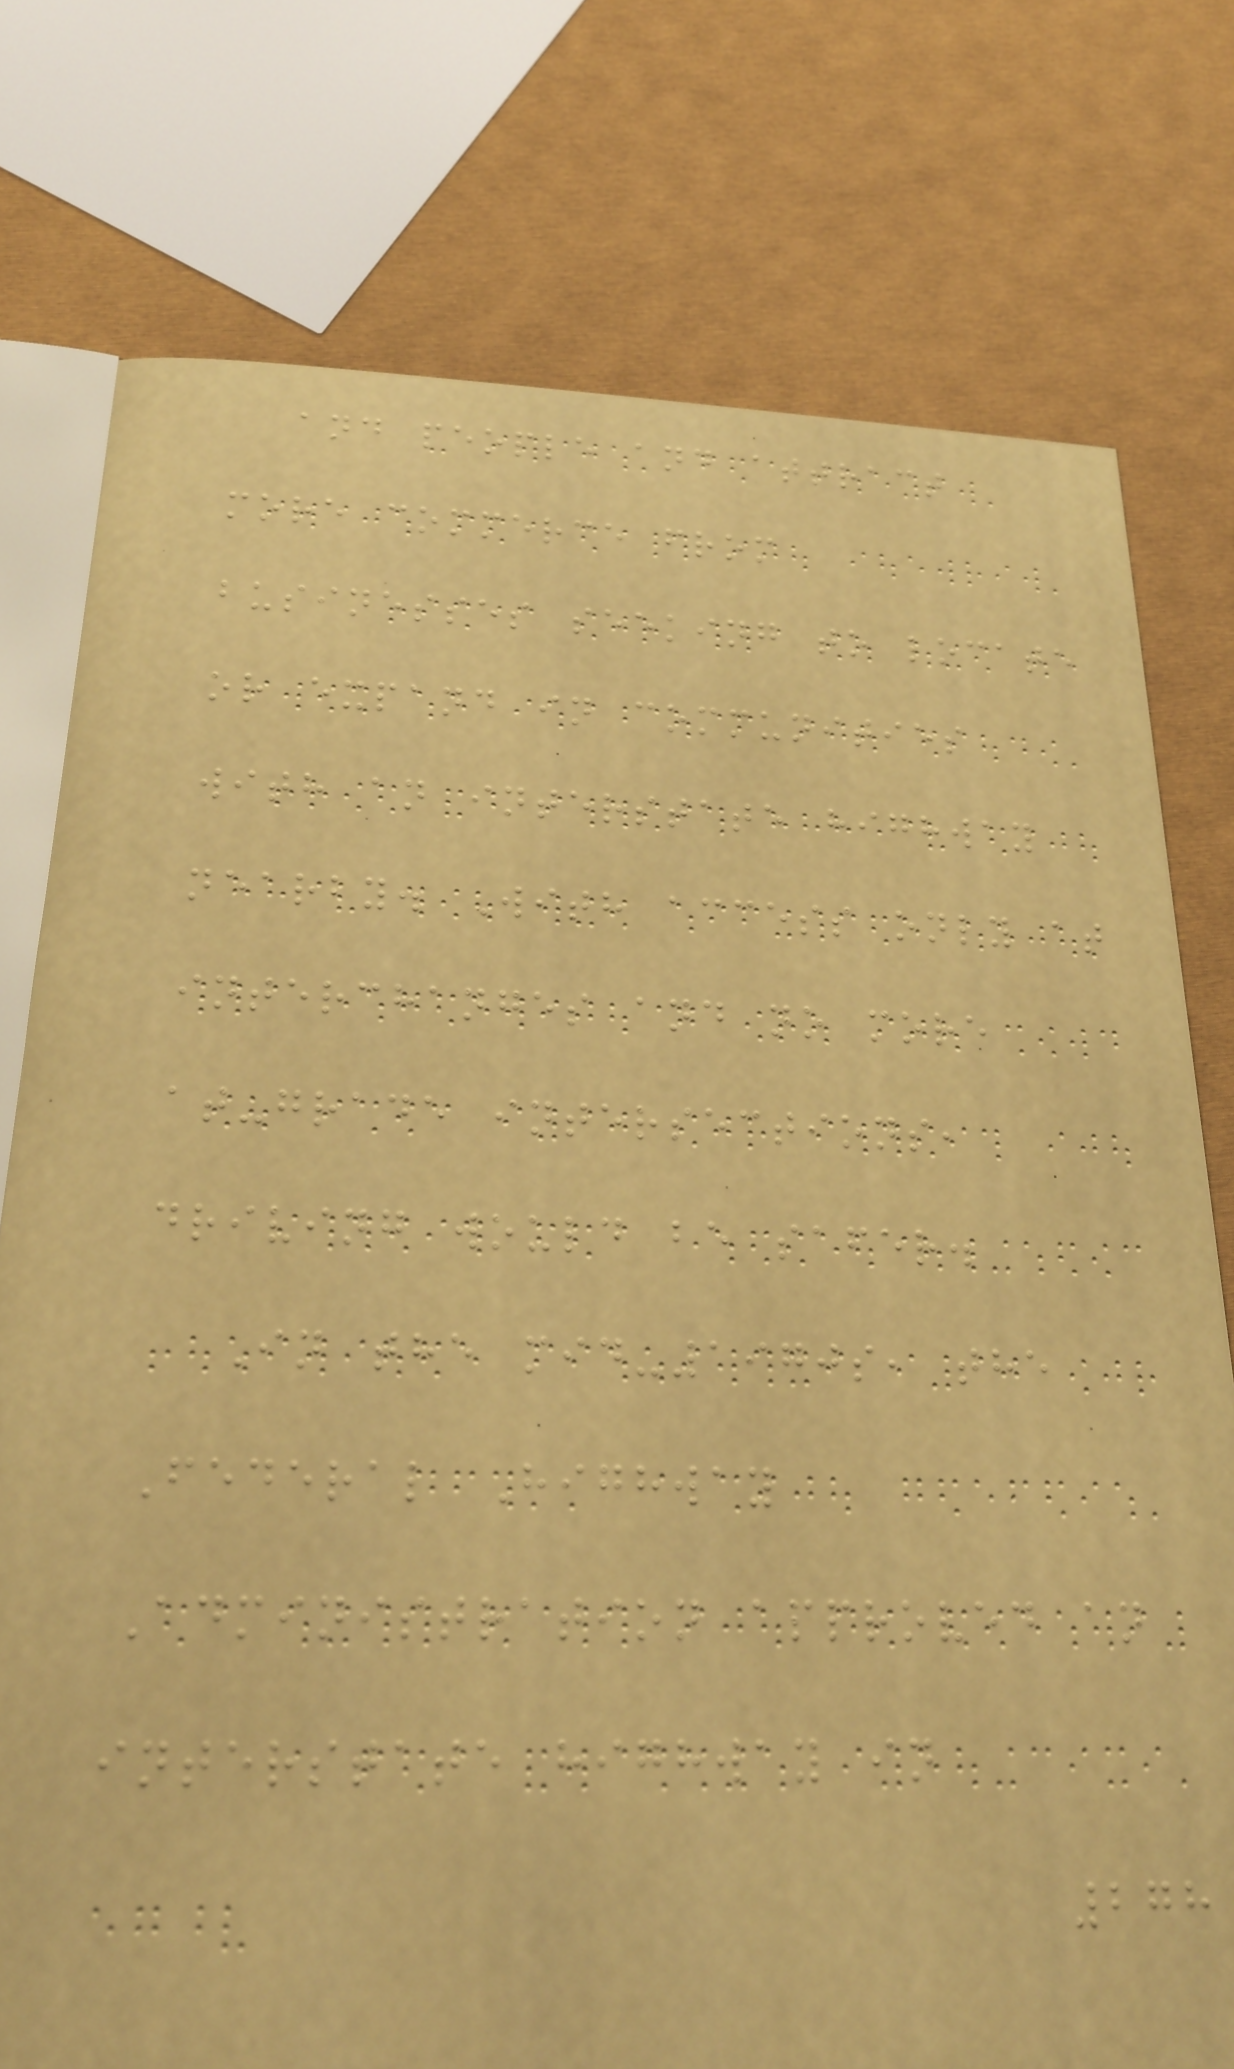and people and attract
more commerce from
businesses seeking to locate
or expand in communities
with an interstate highway
nearby. With access only at
interchanges and no more
at-grade intersections,
driving would be safer.
In the mid-1970s, the
Federal Highway
Administration approved an
interstate highway in
278
